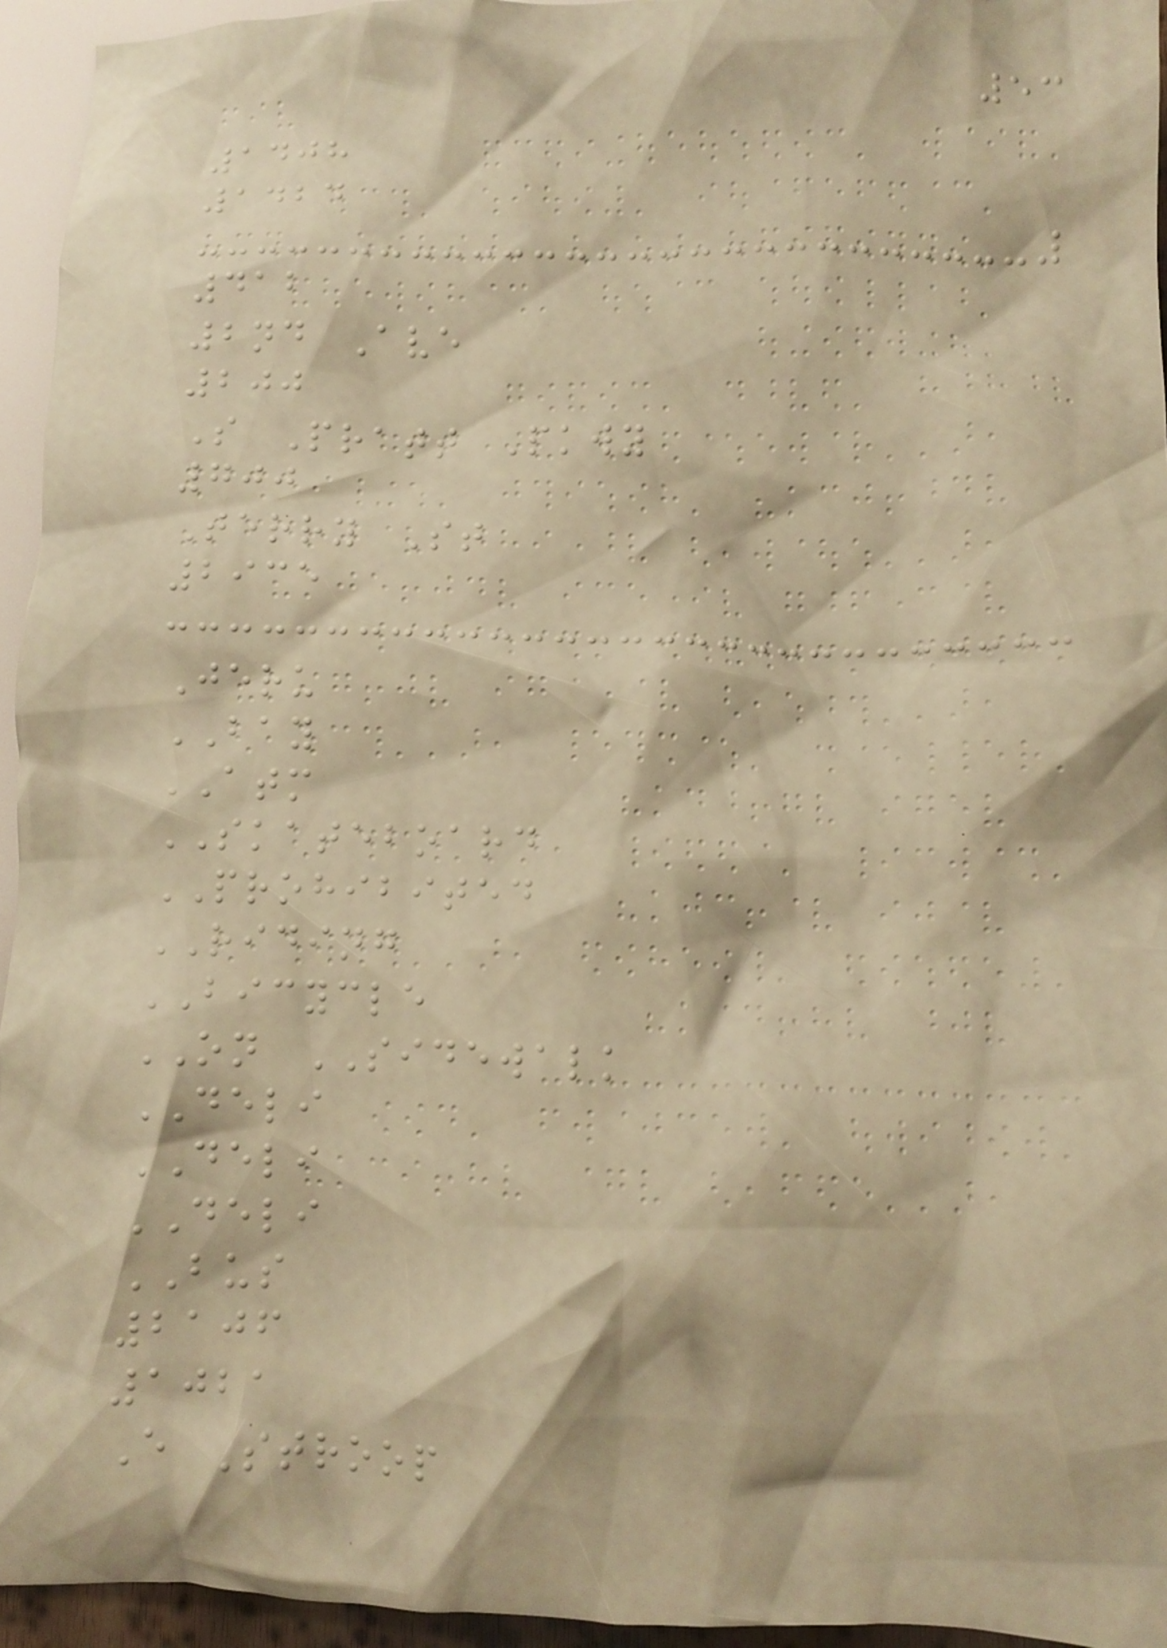53
1408
1424
412
2nd Ave
200
S Pratt Pkwy
700
Terry St
2935
Jeru
BAY
ATM
SKATEBOARD
PROHIBITED
RIDING
BICYCLE
ON SIDEWALK
DELI
DELI
DELI
BUS
2106
1021
E Stroop
